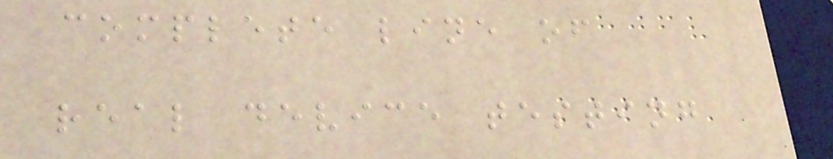complete line of
real device testing
